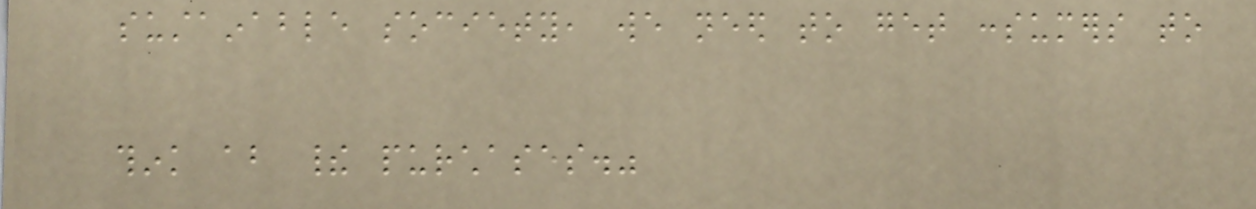sustainable society, we need to get consumers to
think about their purchases."
